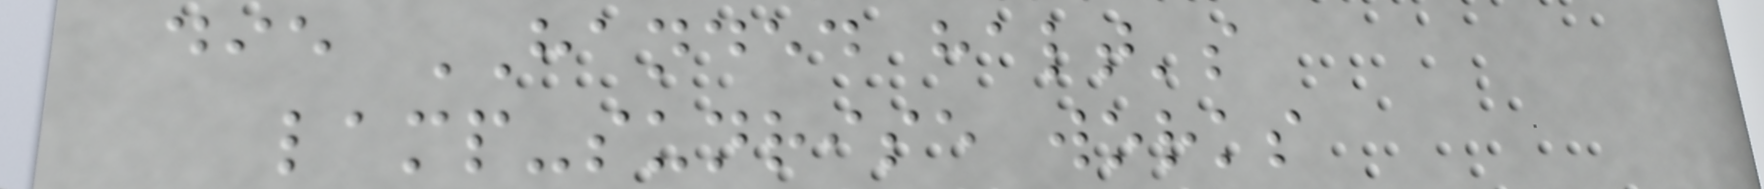die HANDED halt's
lamp-sunrise works
